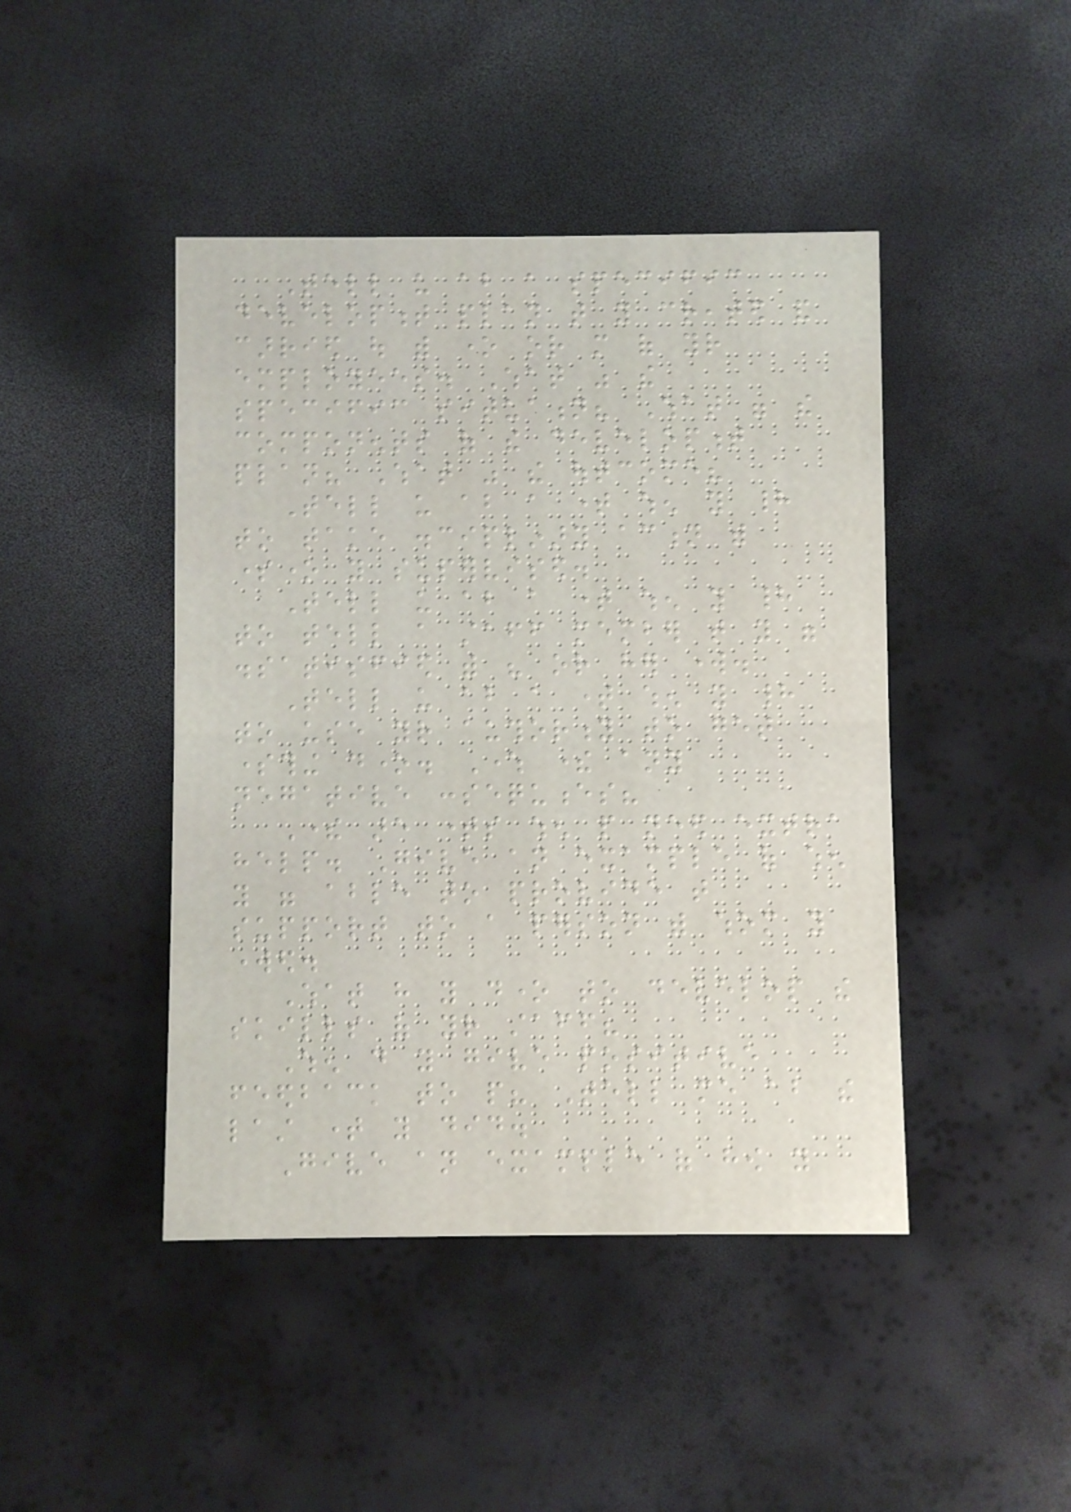Tell us about a specific
development plan that you created and
carried out with one or more of your
employees. What was the
specific situation? What were the
components of the development
plan? What was the outcome?
Tell us about a time when you had
to take disciplinary action with
someone you supervised.
Tell us about a time when you had
to tell a staff member that you were
dissatisfied with his or her work.
Tell us about a time when you had
to use your authority to get
something done. Where there any
negative consequences?
There are times when people need extra
help. Give an example of when
you were able to provide that
support to a person with whom you
worked.
What have you done to develop the
skills of your staff?
When do you give positive
feedback to people? Tell me about the
last time you did.
Give an example of how you
